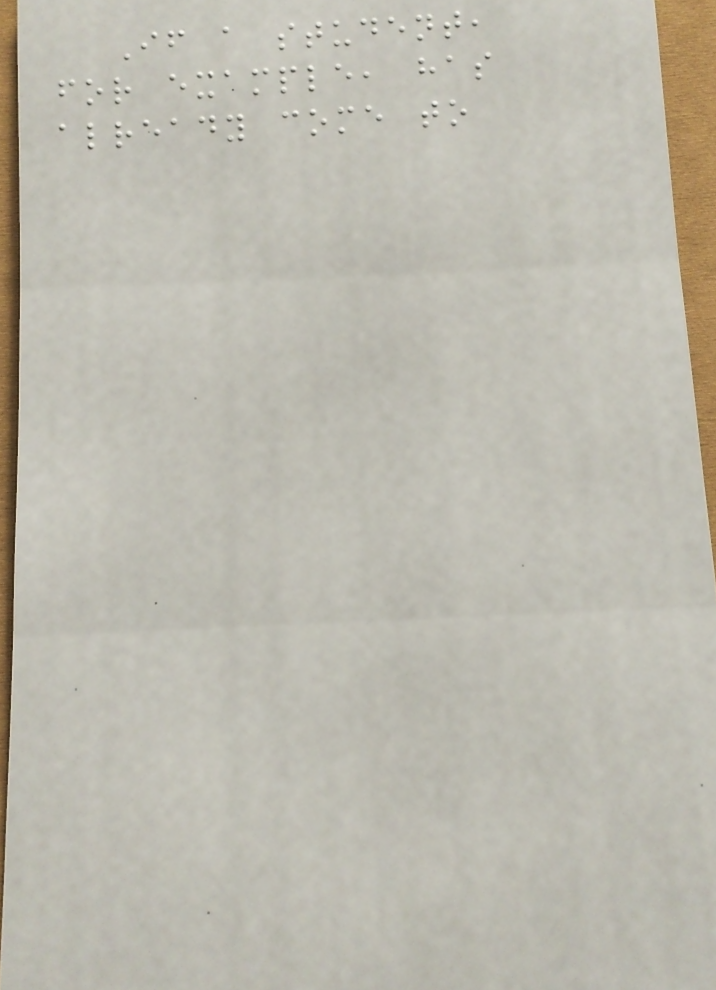If a student,
for example, has
already come to
